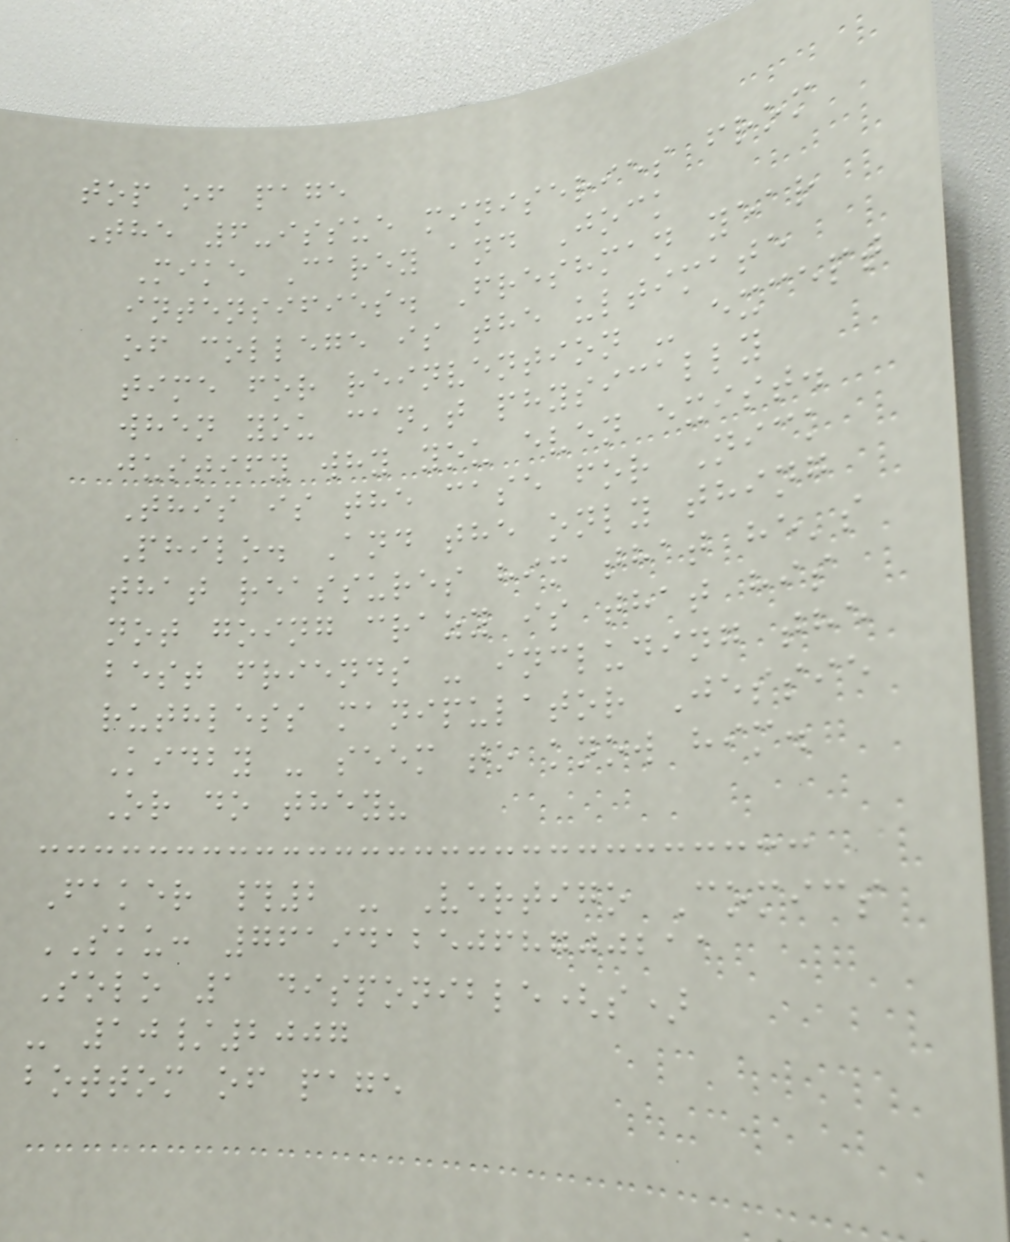top of page
The 6-issue miniseries from
Mike Carey and Jock
intensifies. Freshman year
of college is the ultimate
time for reinvention - except
when you can't physically
justify why you even exist.
This is the case for Nick
Philo. And the only thing
that reassures him that he's
not going crazy is that his
best friends - including the
ruthless manipulator Jessie
Kidby - seem to know him.
Or do they?
Faker #2 - Vertigo Comics
SKU: 76194125068700211
Solo 1 disponible(s)
- 10/2007
bottom of page
